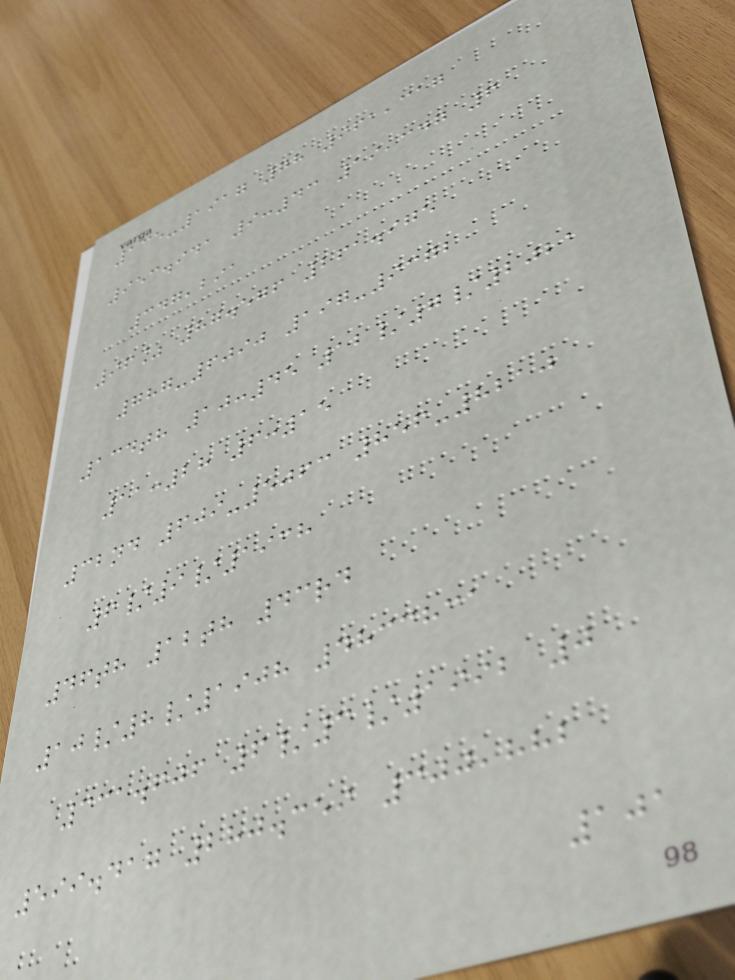135-1917 78 961,317
953.941 9:43 19,347 6
347,291
96% 87.576 261.975
787-6090 197-9372
134th 10:45 12/7/2021
11:28 6:15
32nd 609-5063 856-8210
6/9/1938
46th 12th 43rd
10/8/1908 4833831
331.606 6/3/1992 0
599.417 280.359 300,882
101
